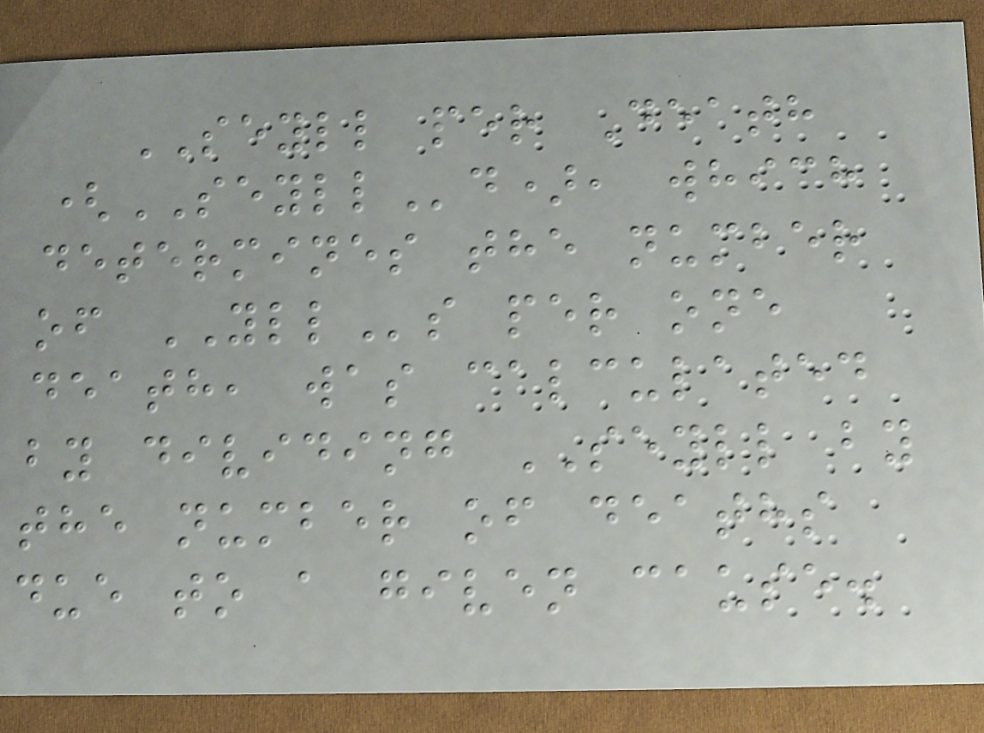SEYLL per Death
(SEYLLd), which
determines the number
of YLLs per one
death, was calculated
by dividing SEYLL by
the number of deaths
due to a given cause.
